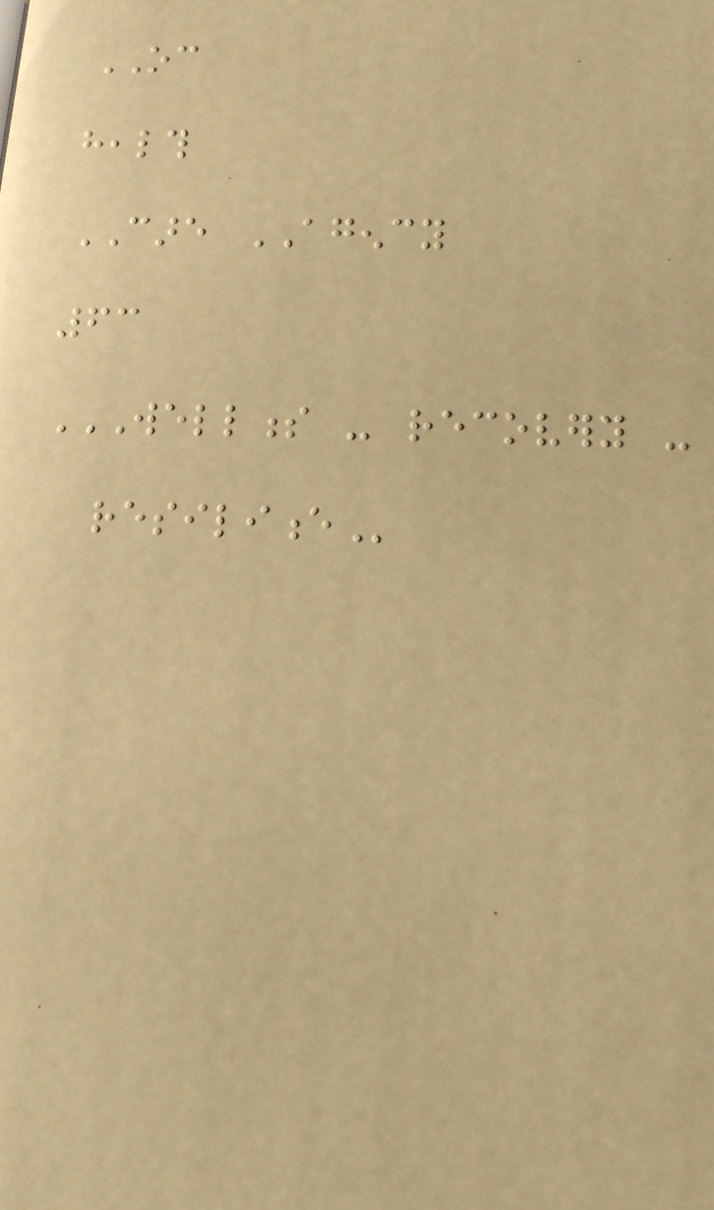OC
health
CARE AGENCY
63
WELLNESS - RECOVERY -
RESILIENCE
